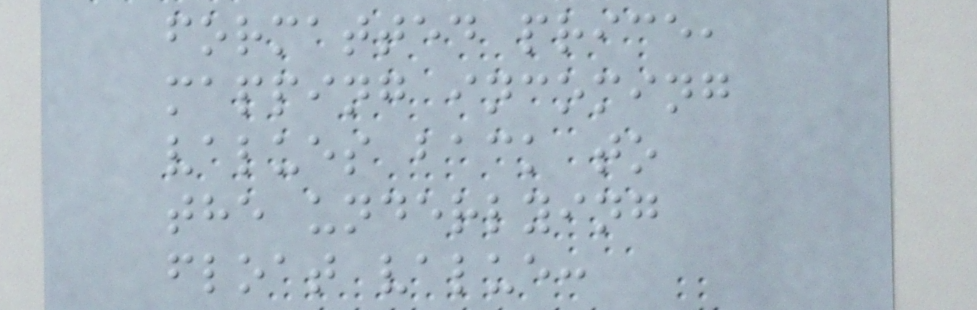formatted price,
mapping incoming
values back to
the underlying
float value:
